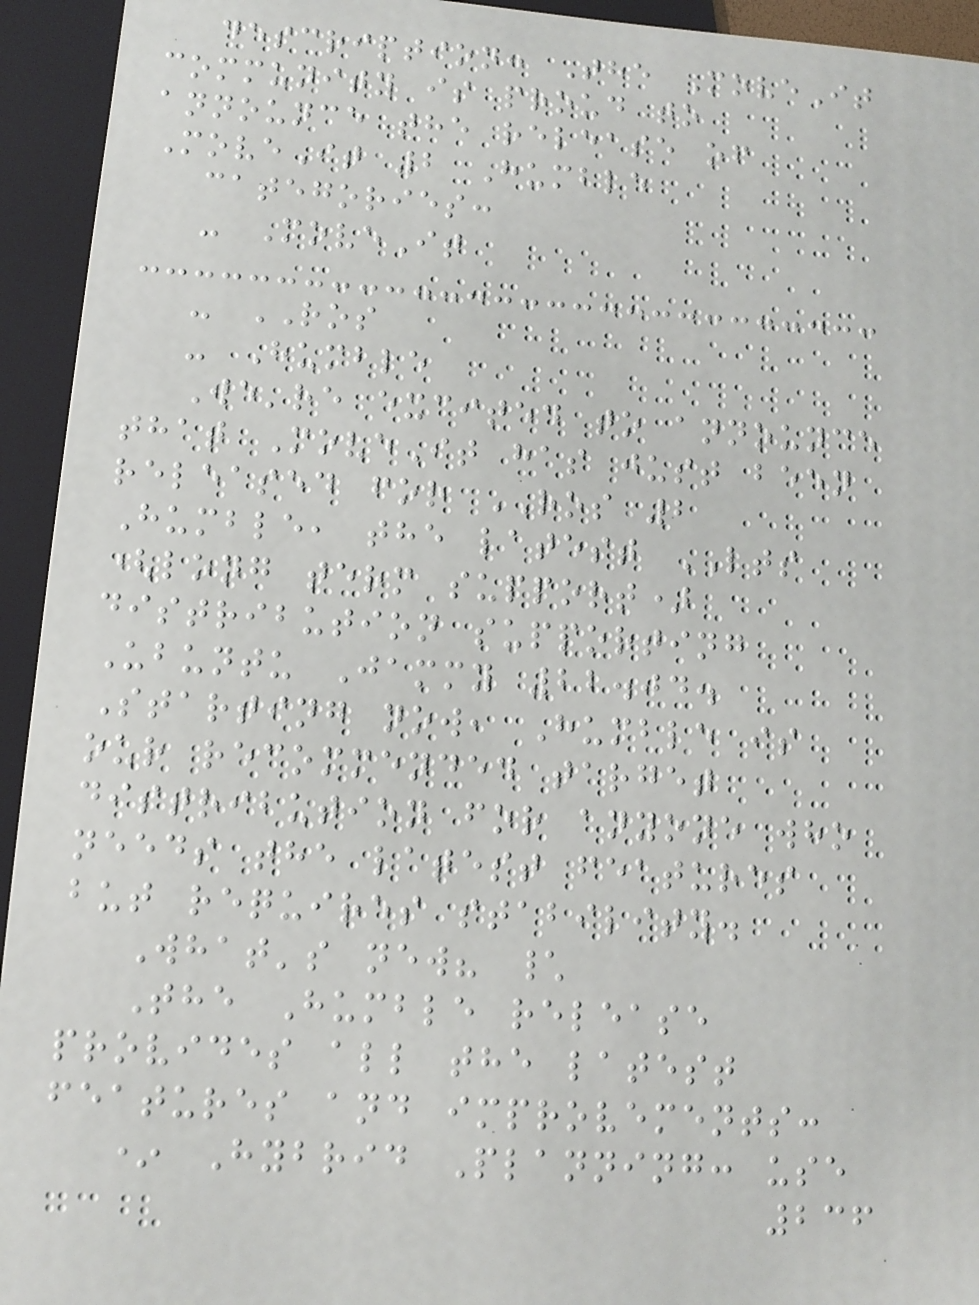description: The MoveIt
community is proud to
announce the release of
MoveIt 2 Humble
categories:
- MoveIt
- ROS
- Humble
We're excited to announce
that MoveIt has just been
released for ROS 2
Humble, the latest LTS
(long term support)
distribution supporting
Ubuntu Jammy 22.04.
Starting now, Humble is
our recommended target
distribution for anyone who
needs the latest features
but requires stability.
What's new? \
The Humble release
provides all the latest
features and improvements:
* Hybrid Planning: use
236
